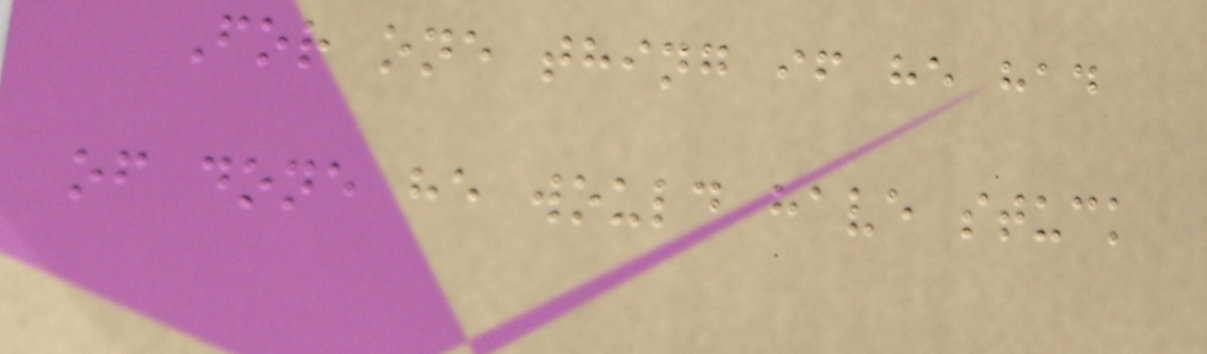For one thing if he had
of done he would have stuck
